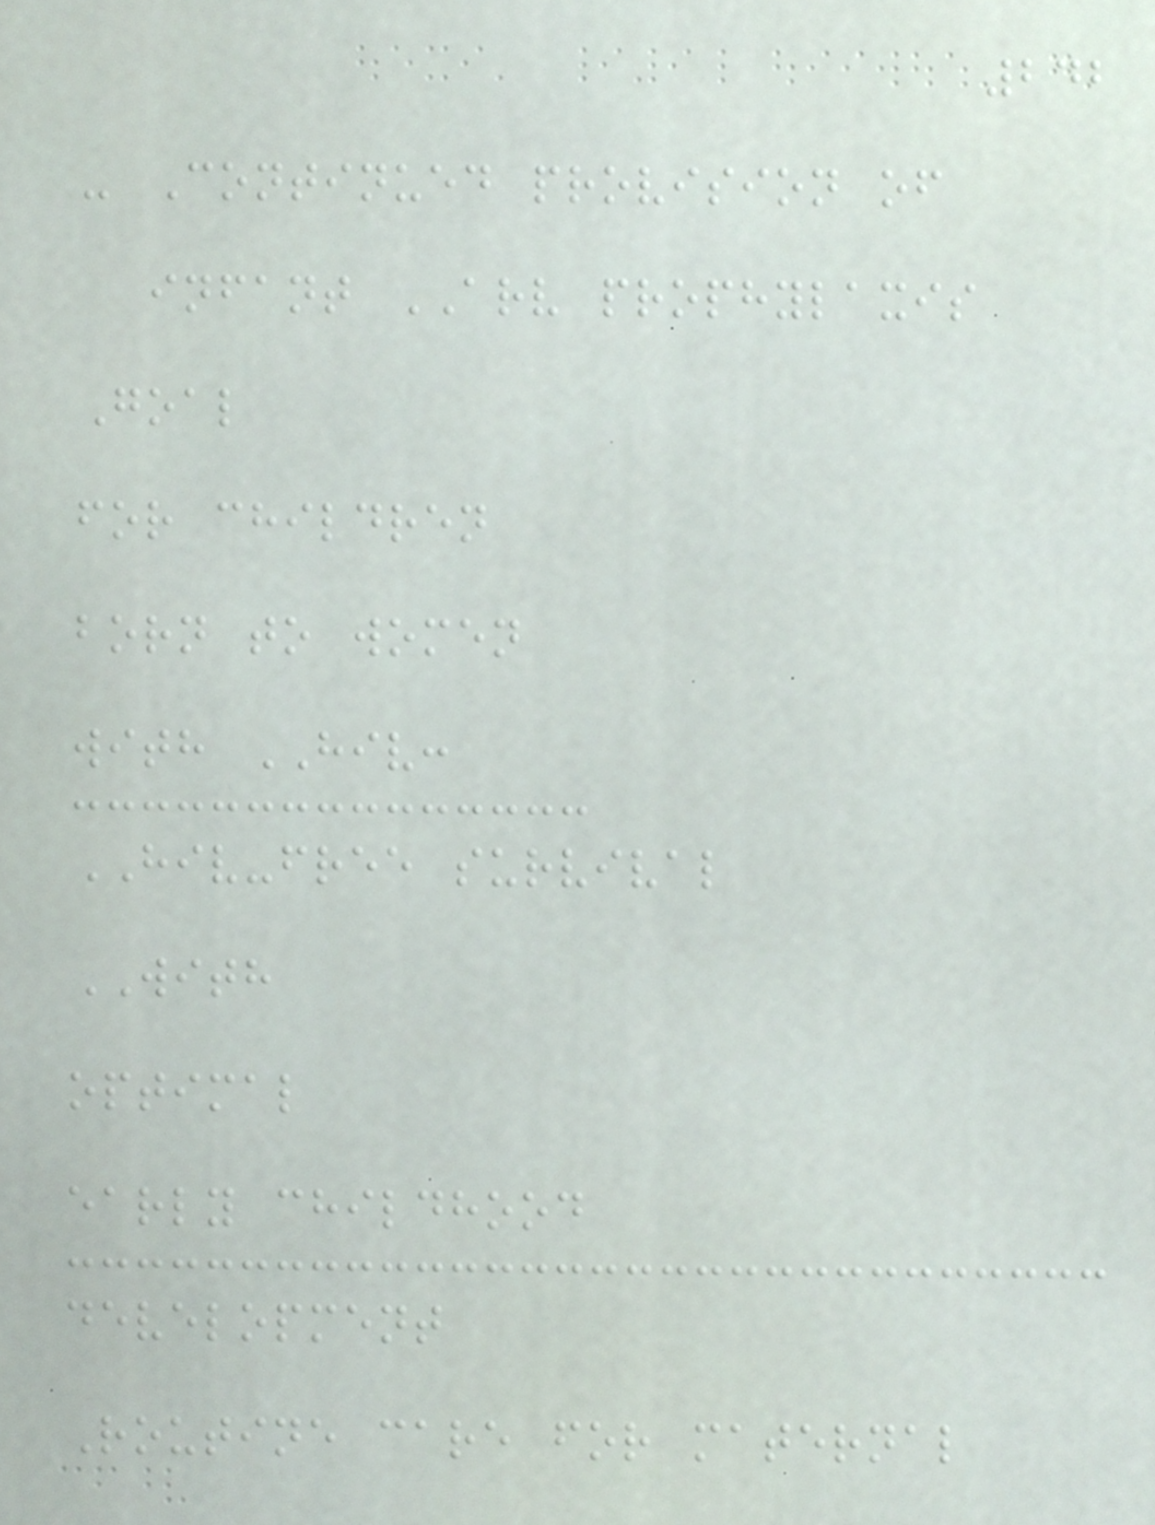242
- Continued provision of
infant ARV prophylaxis
Goal
for children
born to women
with HIV:
HIV-free survival
WITH
optimal
early childhood
development
Routine care for maternal
